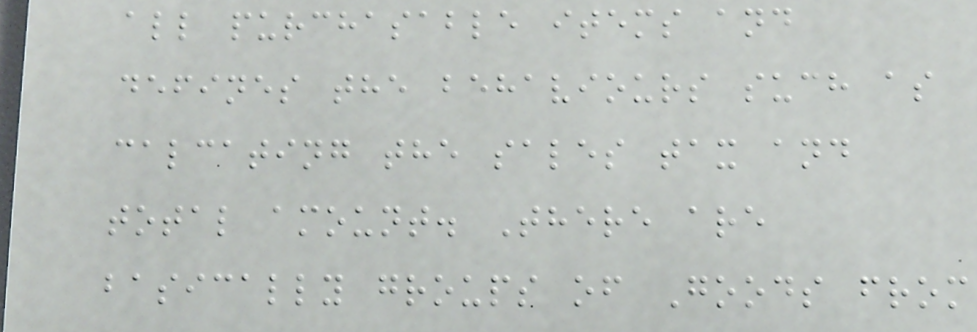all purchasable items and
defines the behaviours such as
calcating the sales tax and
total amount. There are
basically groups of Goods from
